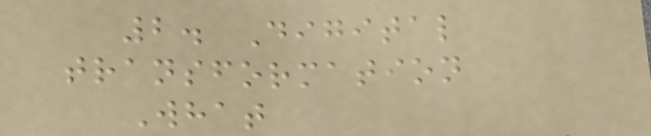2. Digital
transformation
What
